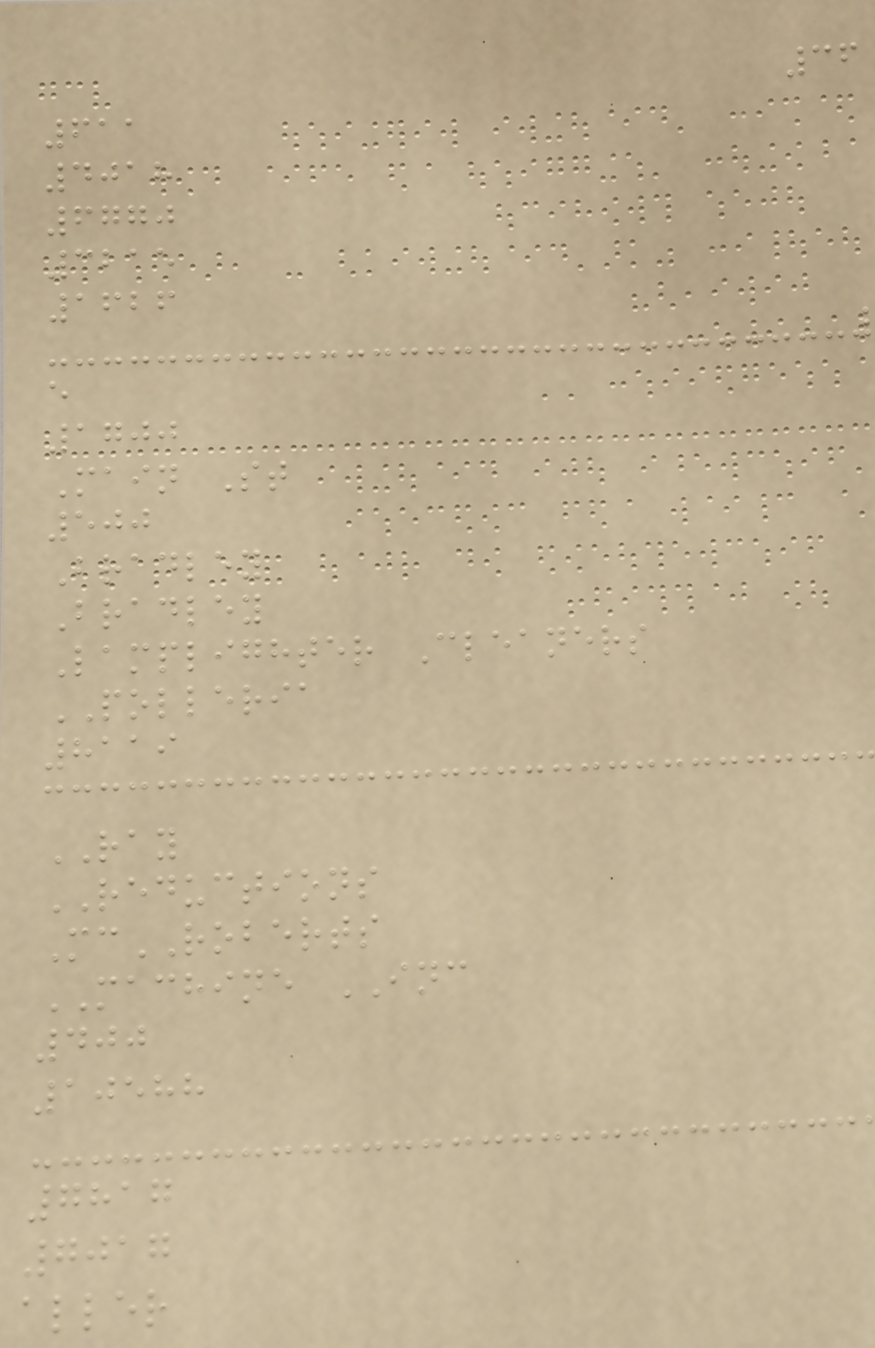36
611
4018
6770
3215
1626
e
1700
Main St
500
Bradley
Bradley
Lamplighter Cleaners
POLLERIA
8119
RAY
REDUCTIONS
McROBERTS
MACHINE INC
400
10588
7817
7017
aller
